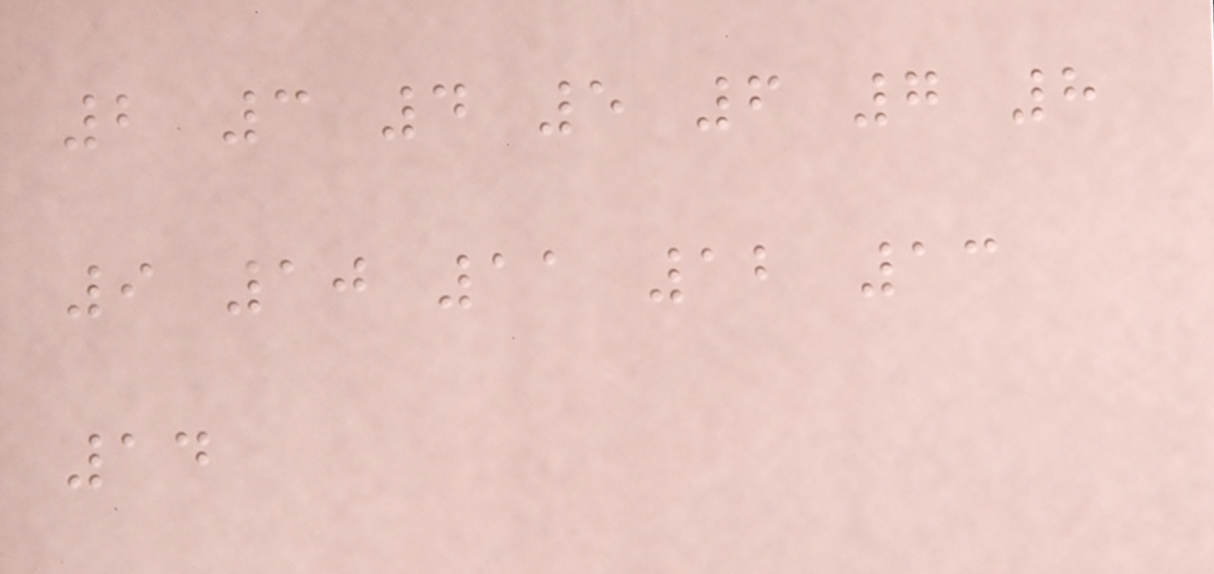2 3 4 5 6 7 8
9 10 11 12 13
14
